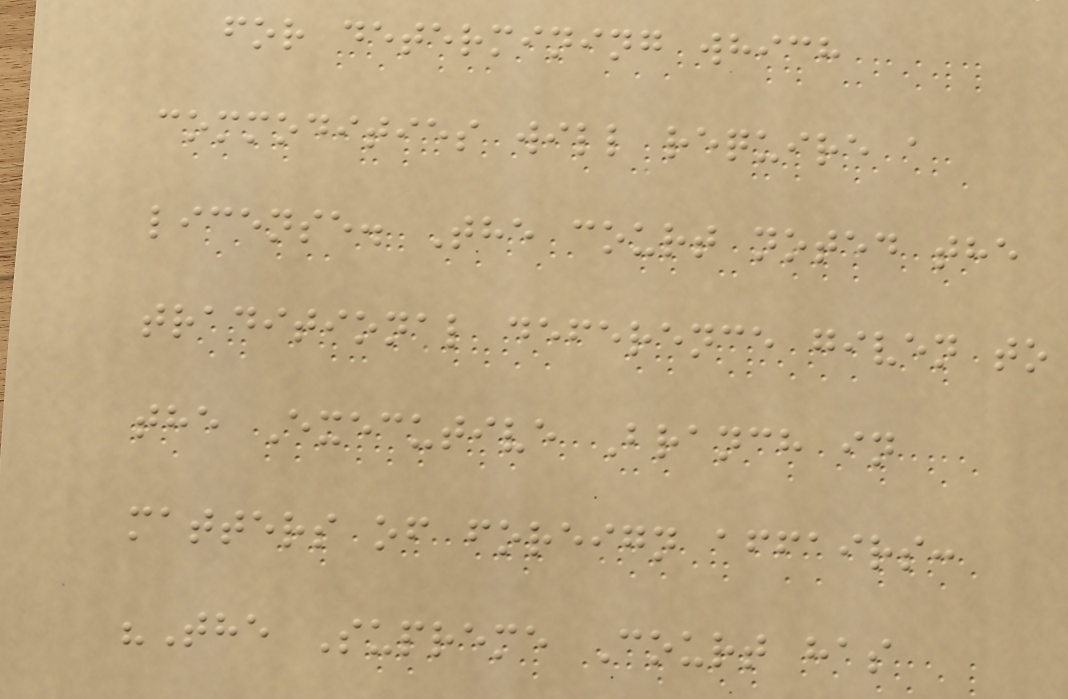for determining which
commodities will require a
license. The court noted the
traditional deference given to
the Executive Branch in
matters of foreign affairs:
"The Supreme Court has
